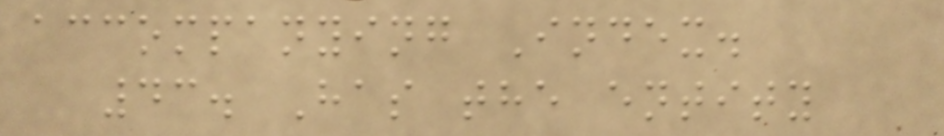accompanying Index.
43. Has the entity
